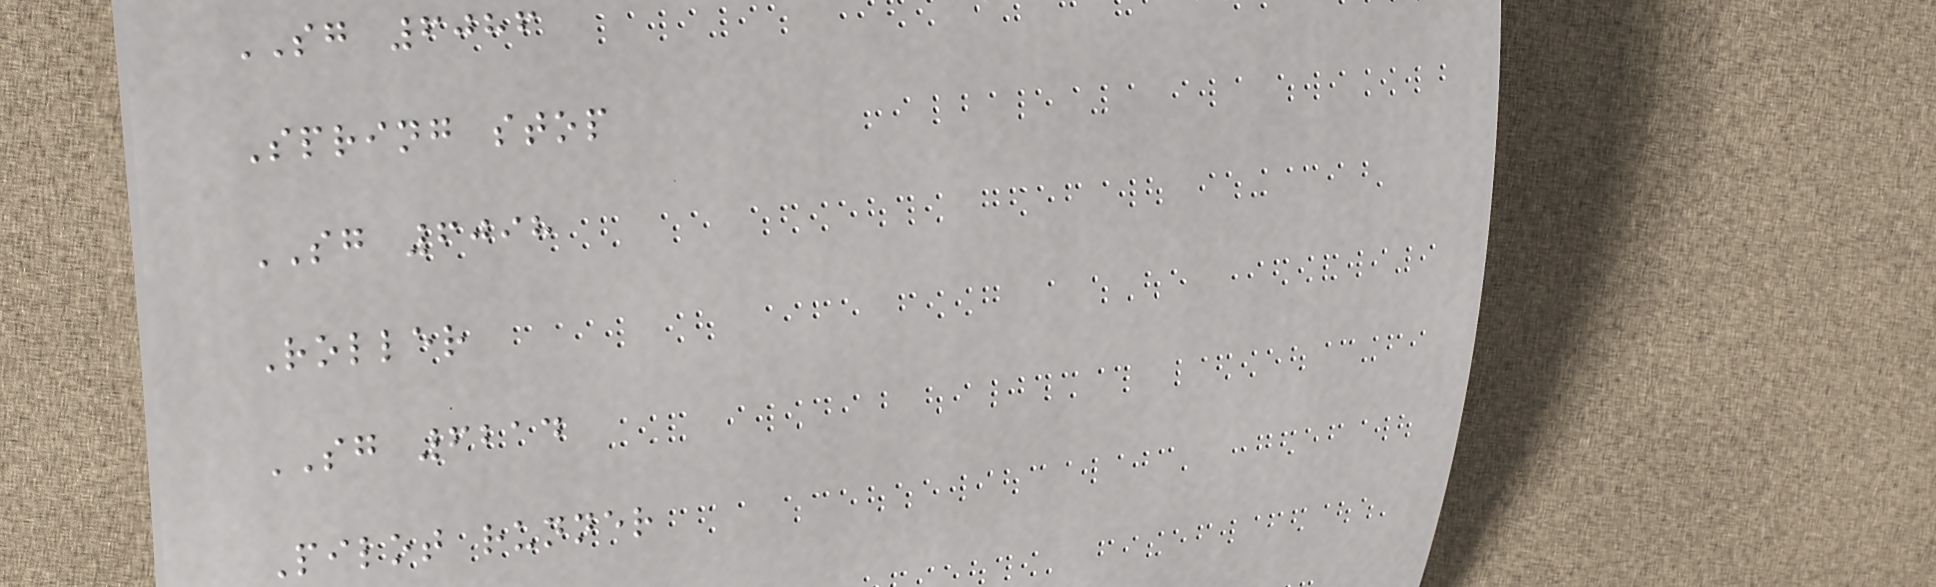SG 6086
Spring stop
SG 6098
Roller
SG 6214
Pilot runner
